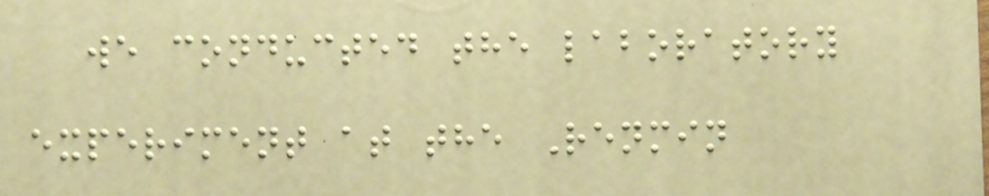we conducted the laboratory
experiment at the Renmin
